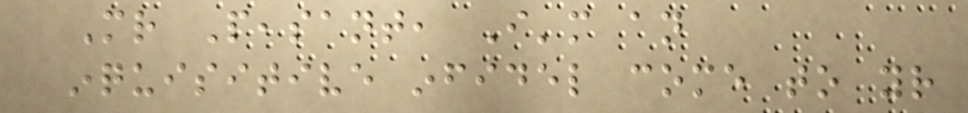Mr Peasant, I'm an
inquisitive infidel come to your
